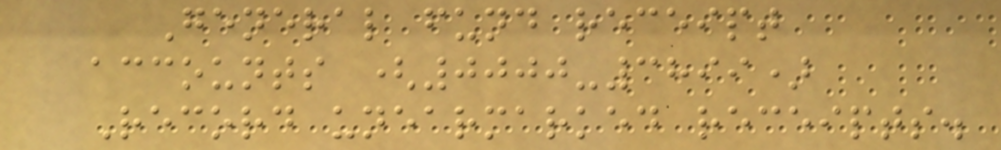General fund receipt
accounts (0000-3899)
Record unearmarked receipts.
